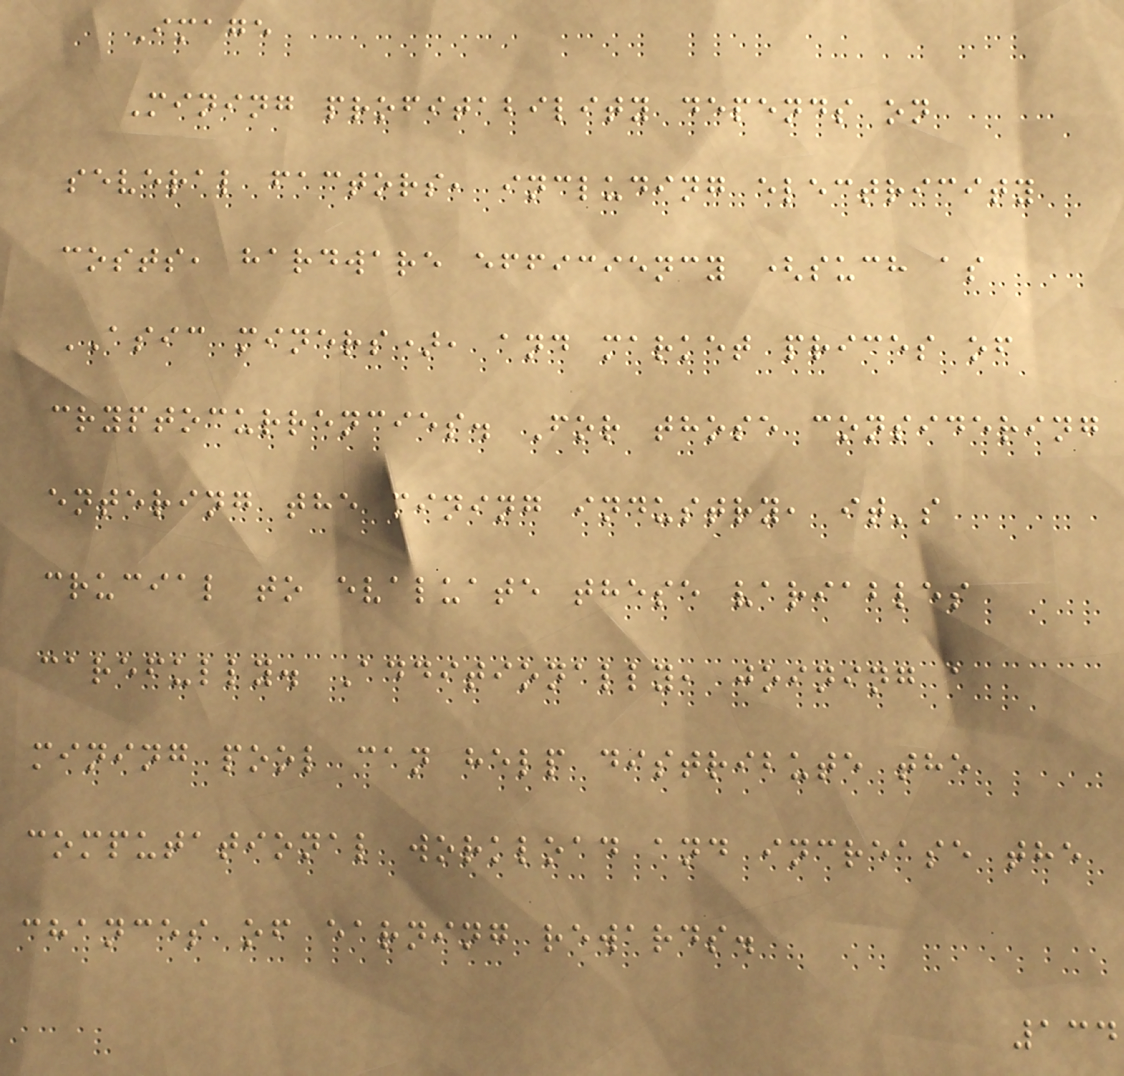Image
Mining profitability depends on
several factors, including electricity
costs, hardware efficiency (such as
ASIC miners), and market prices of
cryptocurrencies. For those considering
entering the mining industry, it's
crucial to evaluate these variables
carefully. Additionally, joining a
mining pool can help distribute the
computational workload and increase the
chances of earning rewards.
134
